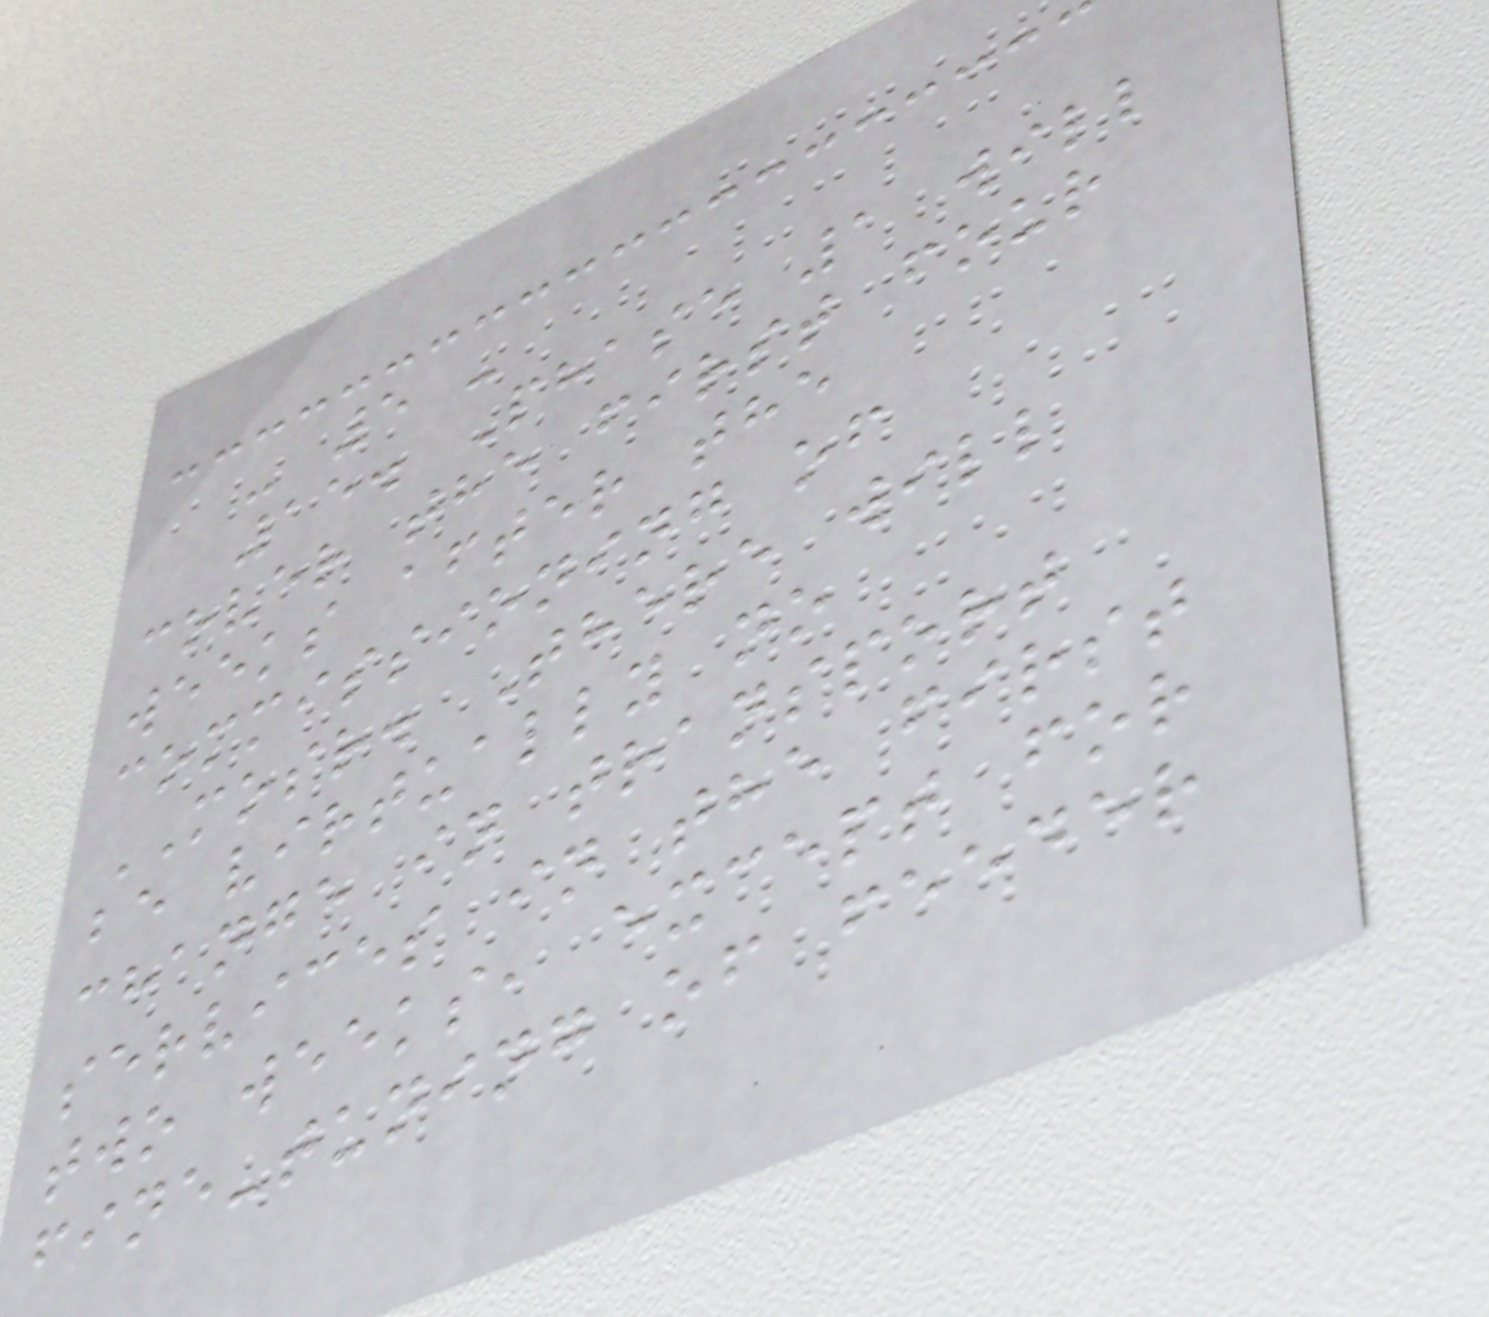- 5 -
15. Phase 1 will
cover the first four
weeks after the
commissioning of
MOSR. There will
be virtually no
change in transport
services in the first
two weeks, except for
fine-tuning of feeder
